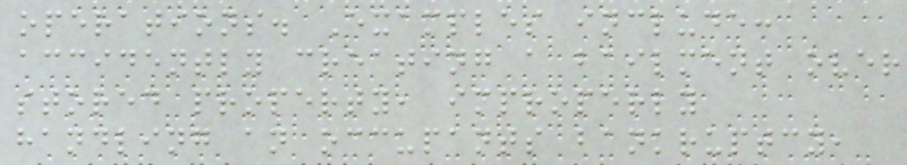operations. Examples include:
accidently creating a bailment over
stored property, improperly
handling an occupants bankruptcy,
